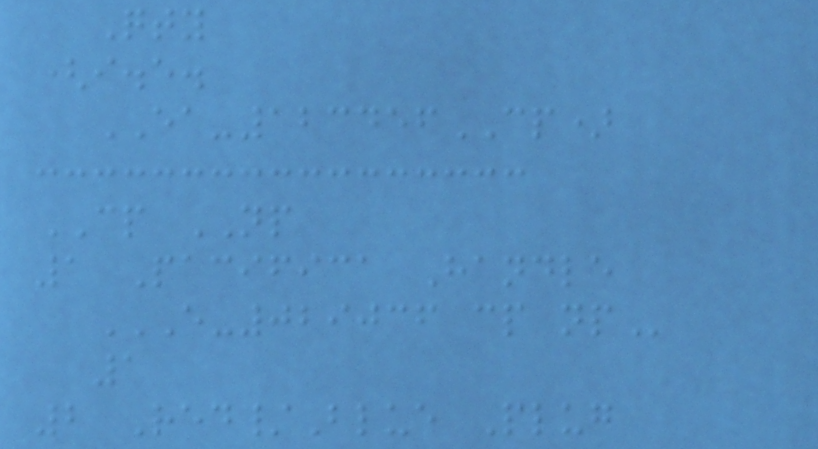Qty
(i.e.
EA-123456CP)
CP NP
1 Pacifica Handle
E-029036 CP NP
1
2 Red/Blue Plug
